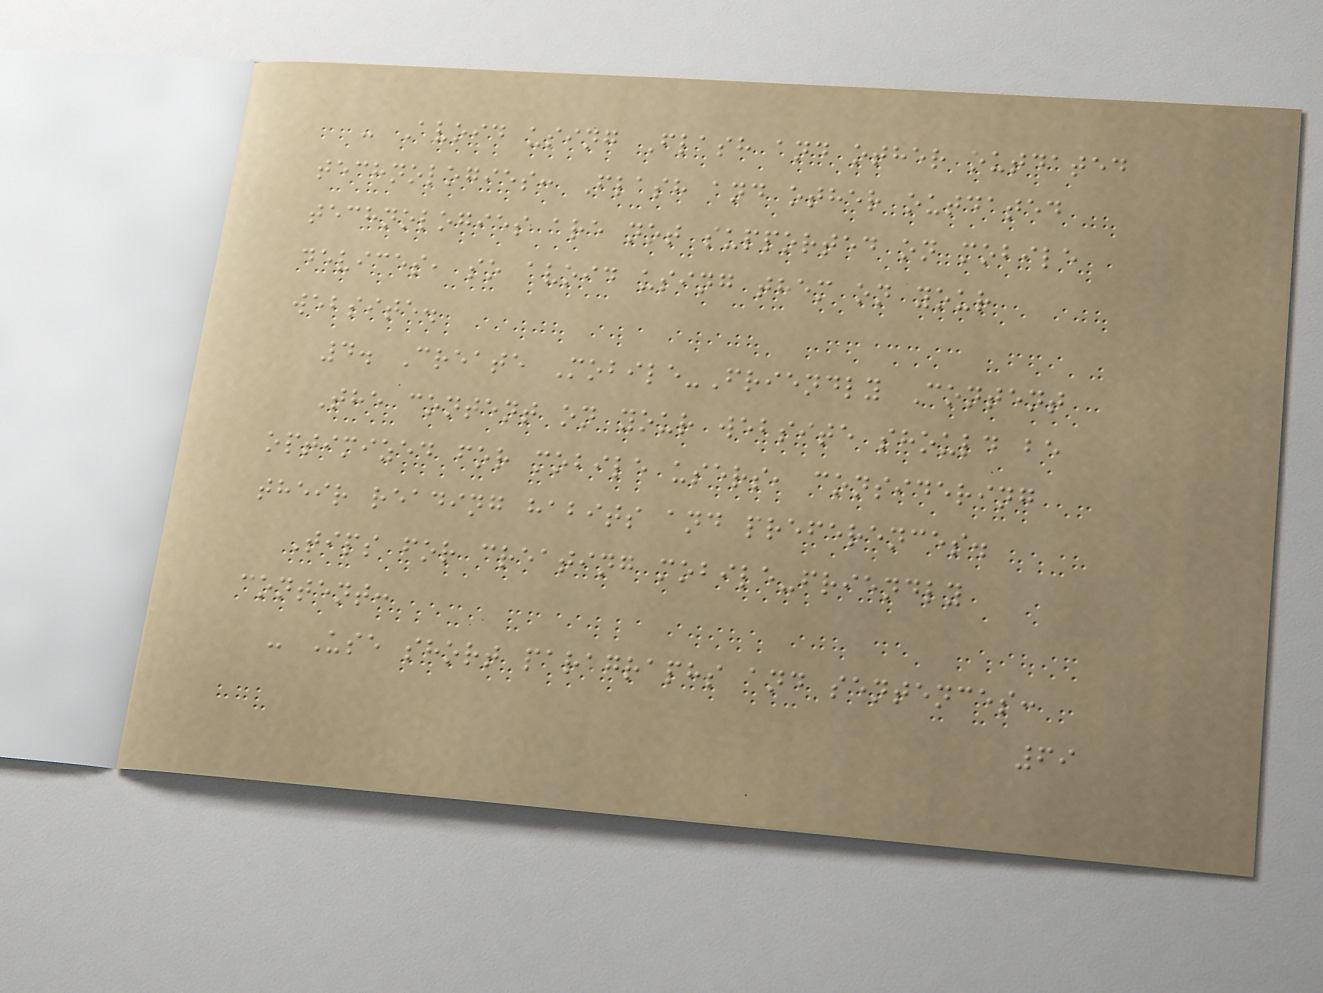- Avoid using Flash and other outdated
technologies: Flash and other outdated
technologies are not supported on mobile
devices, so avoid using them on your
website.
4. Create Mobile-Friendly Content
The content on your website should be
optimized for mobile users, considering
their reading habits and preferences.
Tips for creating mobile-friendly
content:
- Use short paragraphs and sentences:
69
